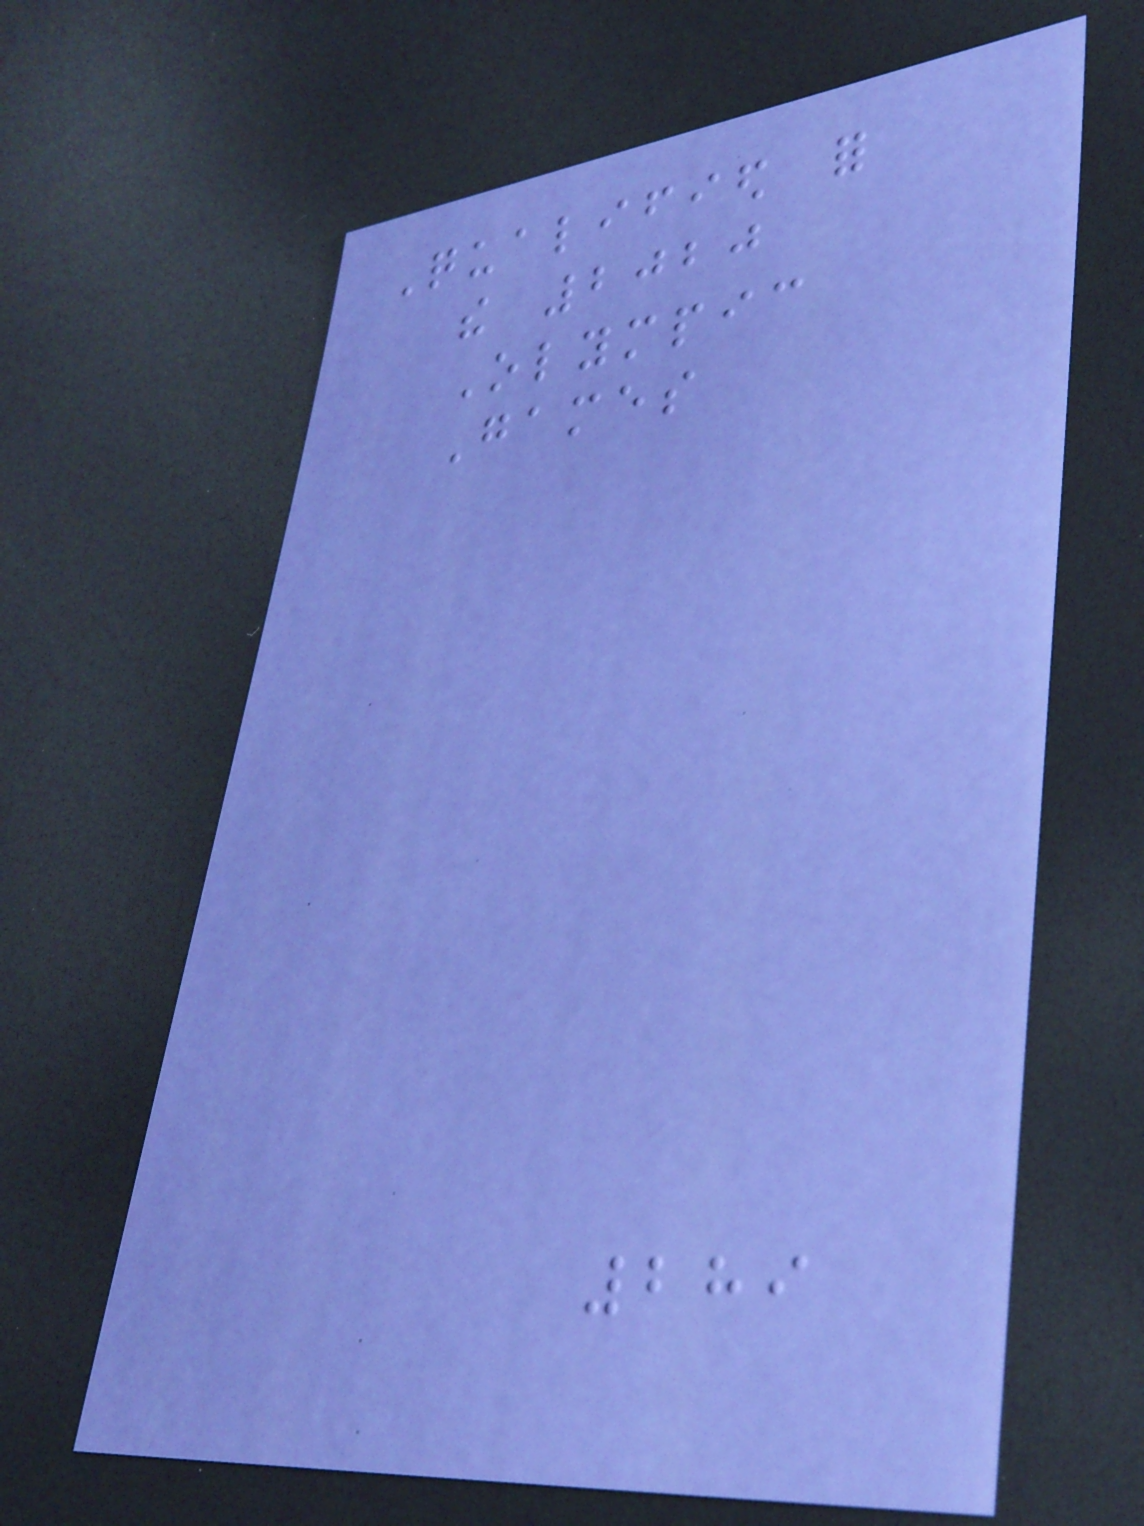Qualified for
the 2020
Olympic
Games
289
